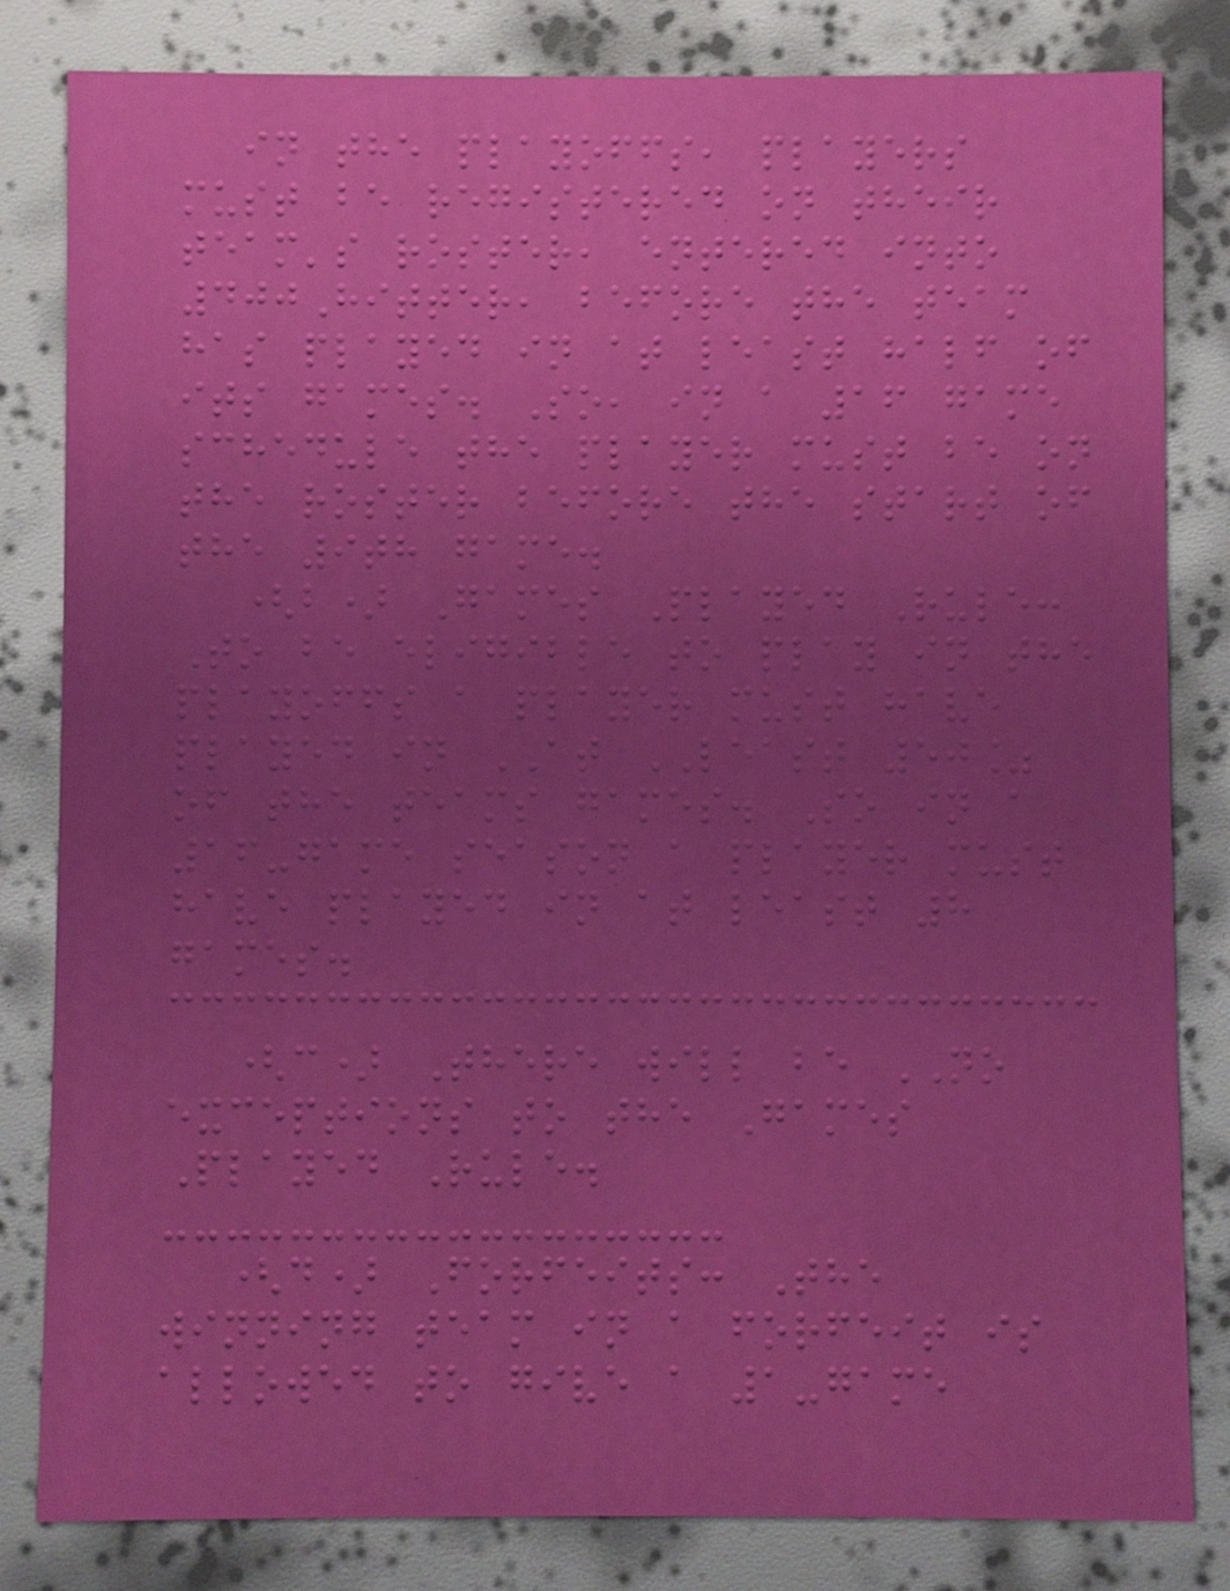in the playoffs, players
must be registered on their
team's roster, entered into
400Hitter, before the team
has played in at least half of
its games. So, in a 16 game
schedule the player must be on
the roster before the start of
the 9th game.
(b) Games Played Rule:
To be eligible to play in the
playoffs a player must have
played in AT LEAST 50%
of the teams games. So in a
16-game season a player must
have played in at least 8
games.
(c) There will be NO
exceptions to the Games
Played Rule.
(d) Forfeits: The
winning team in a forfeit is
allowed to give a 1-game
